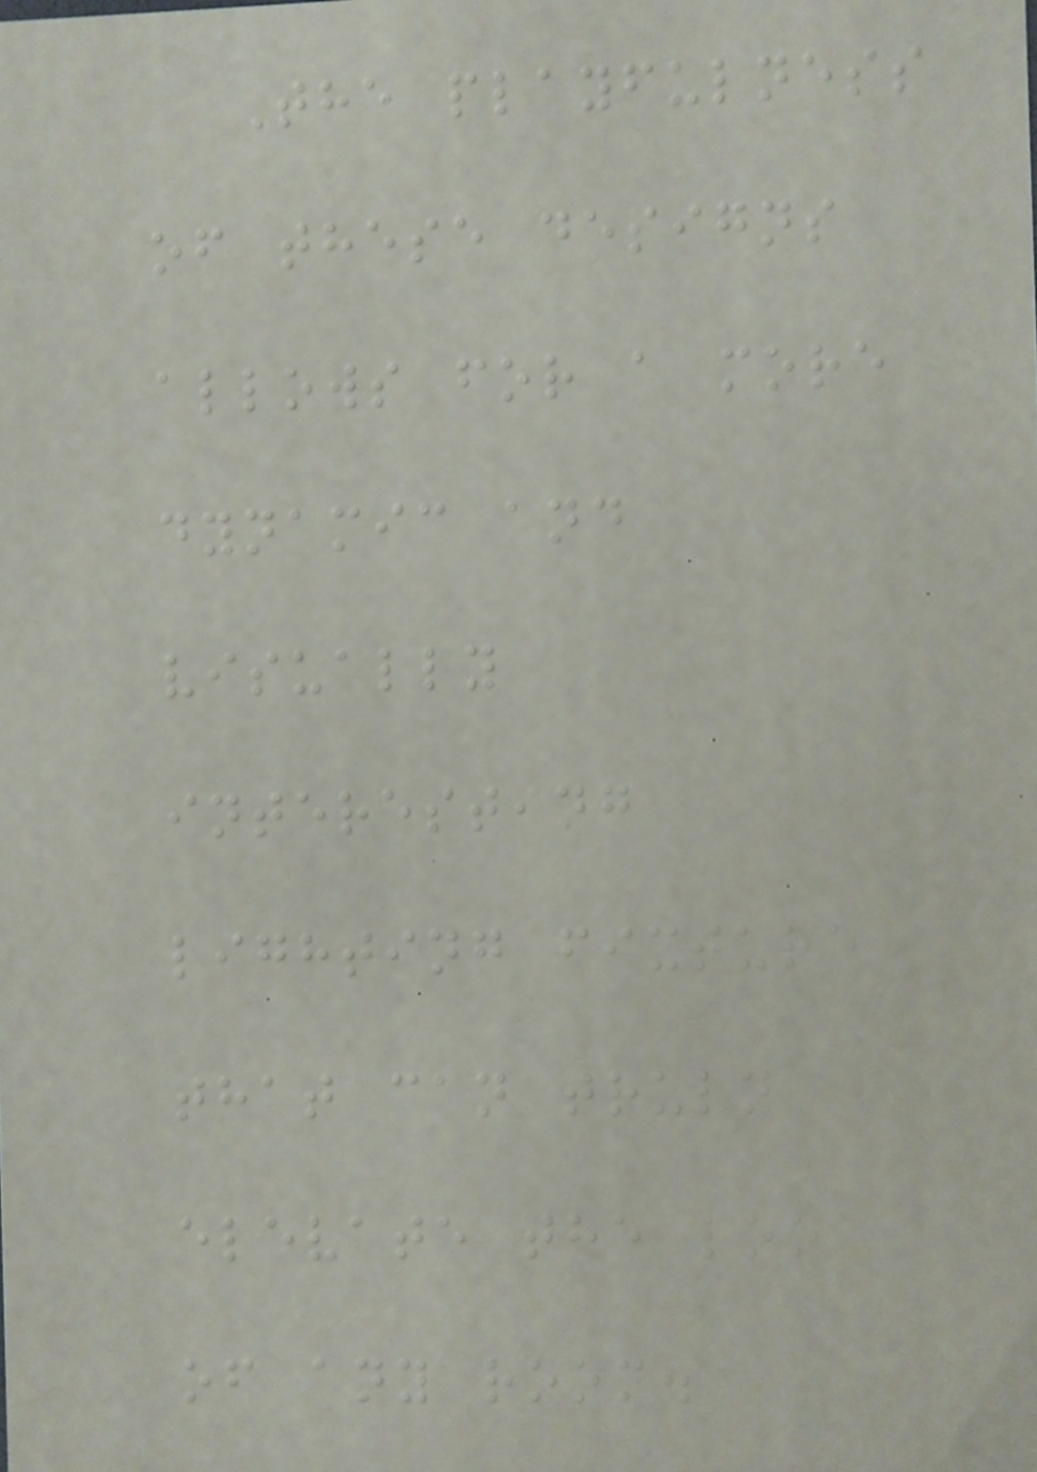The playfulness
of these designs
allows for a more
dynamic and
visually
interesting
lighting fixture
that can truly
elevate the look
of any room.
